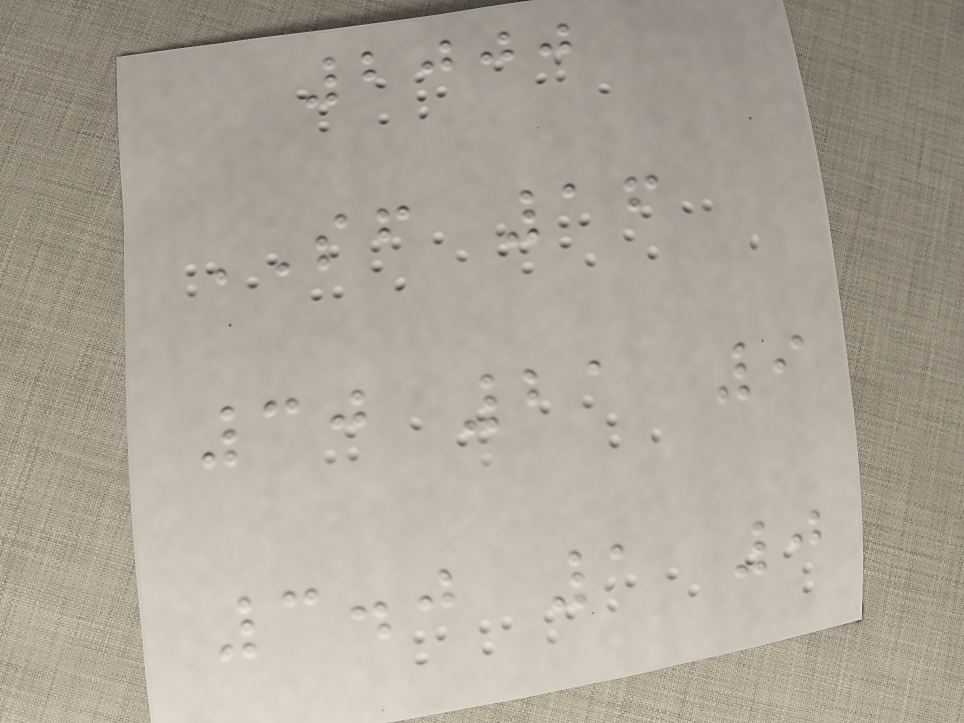2000
SF 16
30 21 9
3.0 1 0
